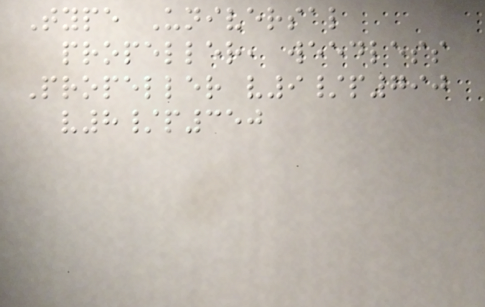Type Universal
propeller, weedless
Propeller v9/p790
v8/p350
